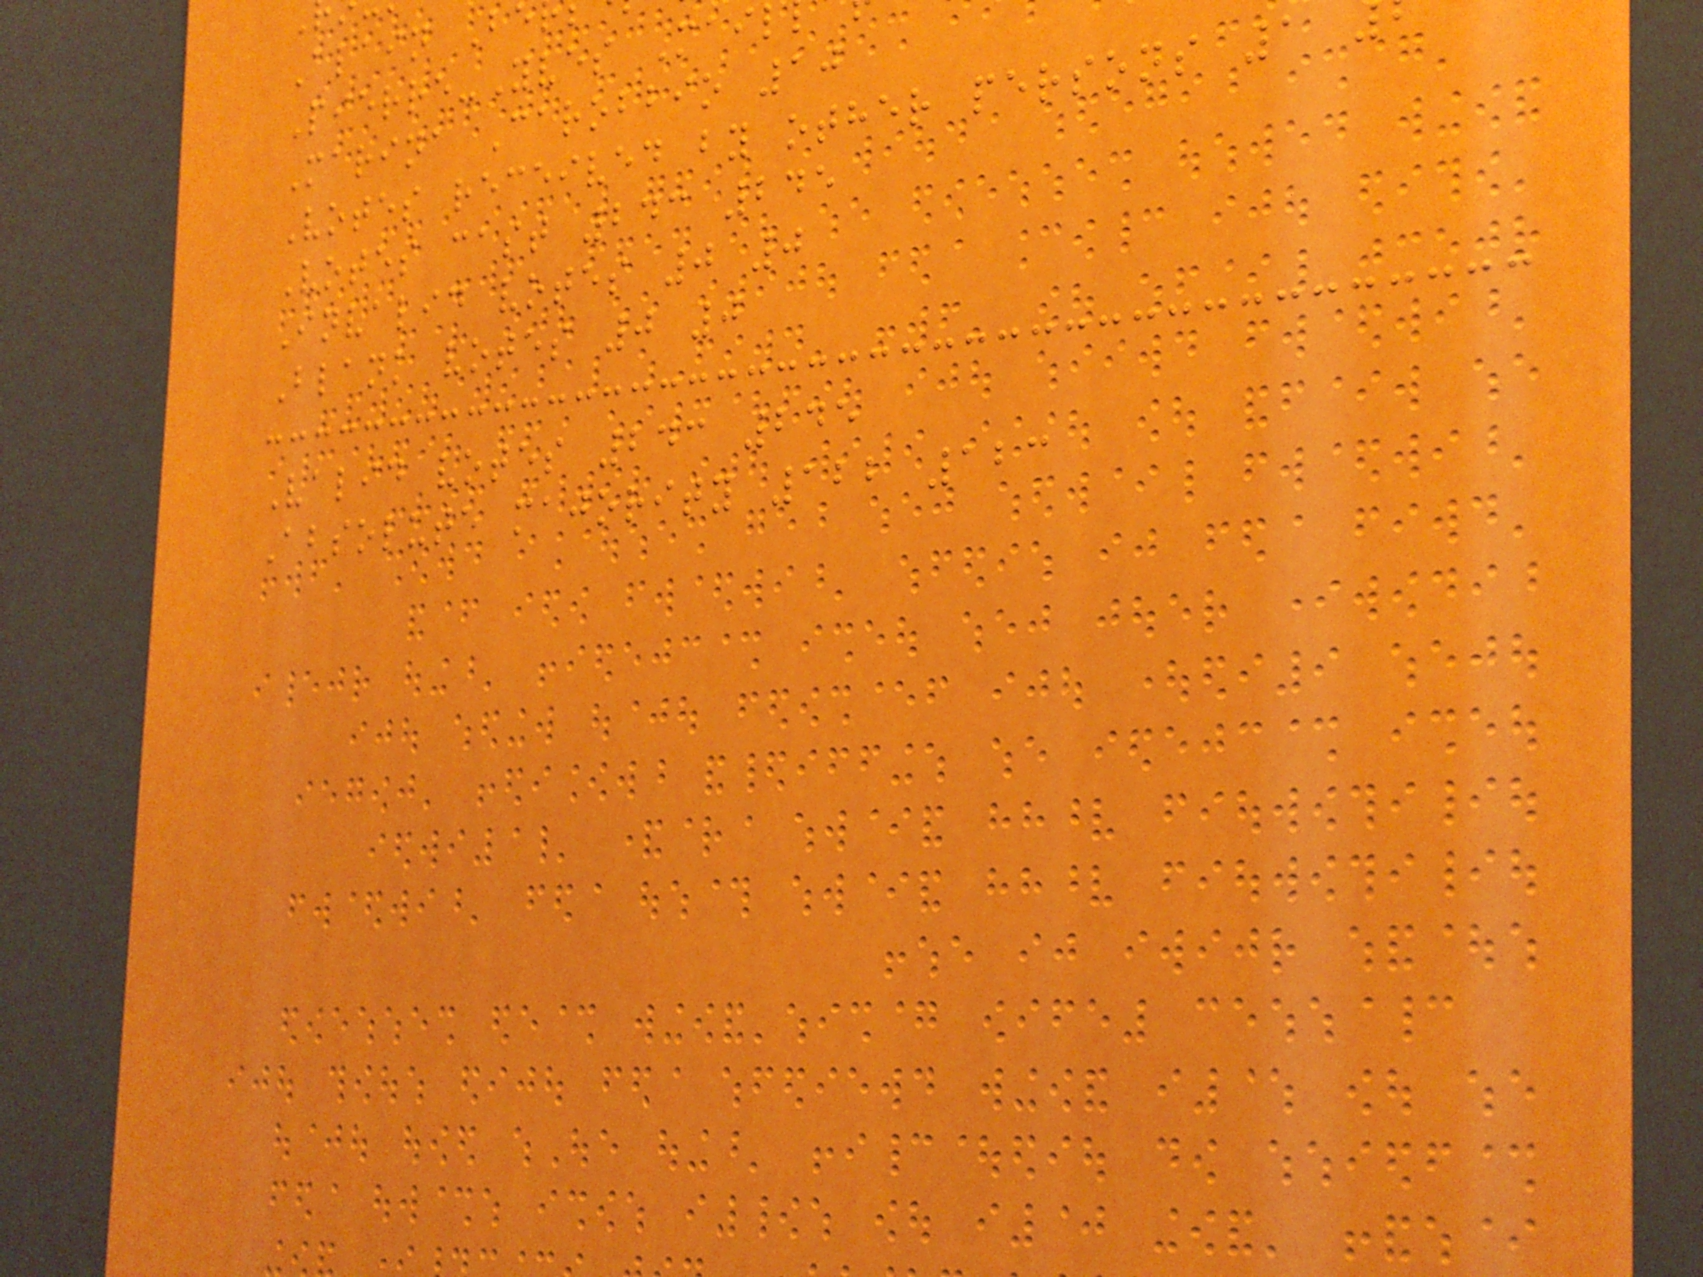Alain Be
Pierre-Yves Mail
Marina Carobbio 10
Votes received by other persons 1
Votes cast 243 245
Invalid votes 0 0
Blank votes 0 0
Valid votes 243 245
Absolute majority 122 123
